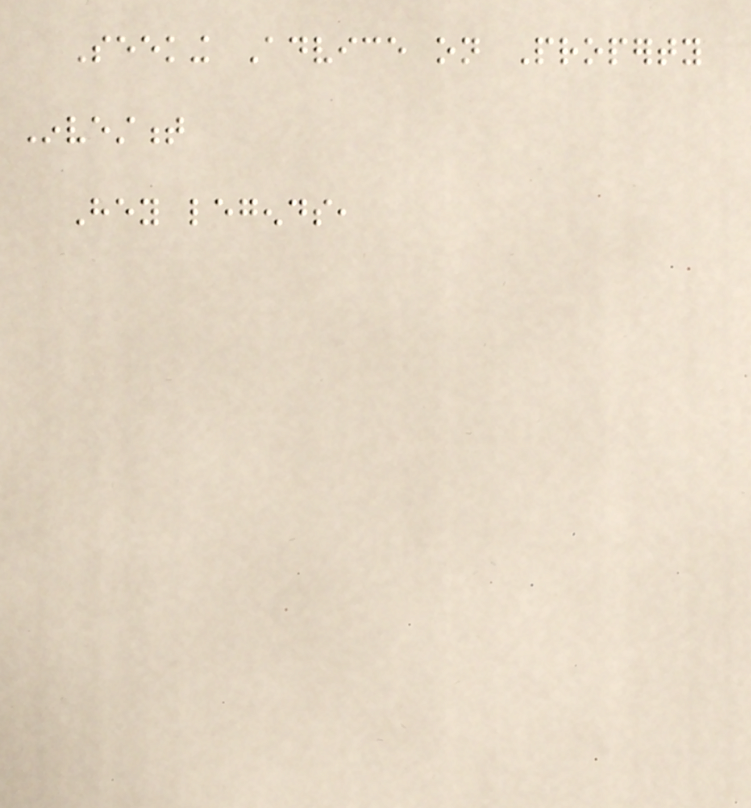Seeking Advice on Property
Investment
Hey legends,
